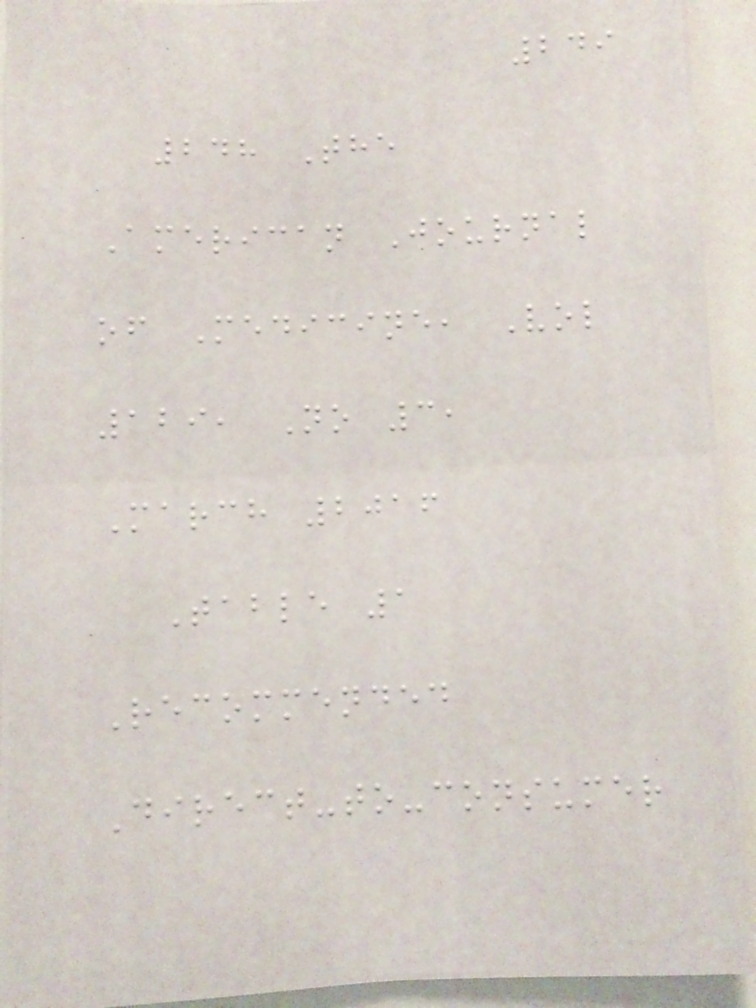249
248 The
American Journal
of Medicine, Vol
129, No 3,
March 2016
Table 1
Recommended
Direct-to-consumer
